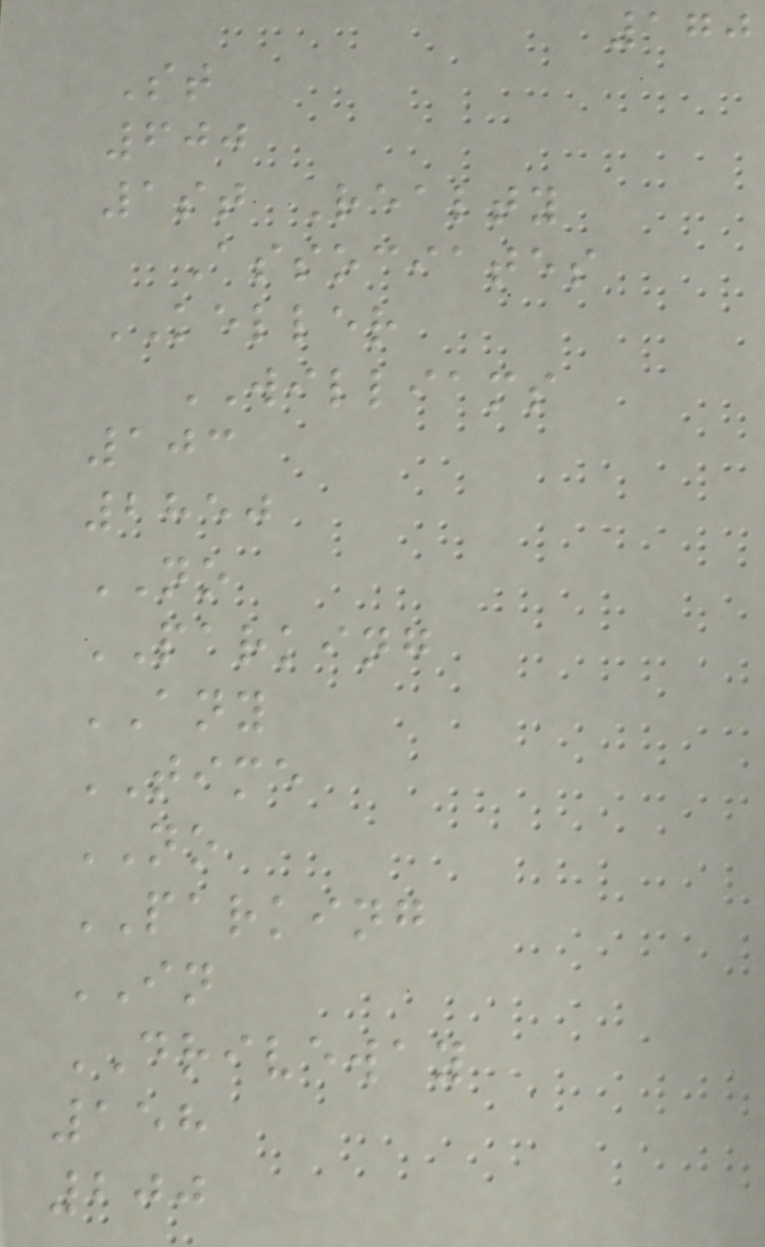170
St
600
1st Realty
Associates
KELLER
WILLIAMS
103
2850
NO
PARKING
ANY
TIME
NO
PARKING
IN
DRIVEWAY
158
200
